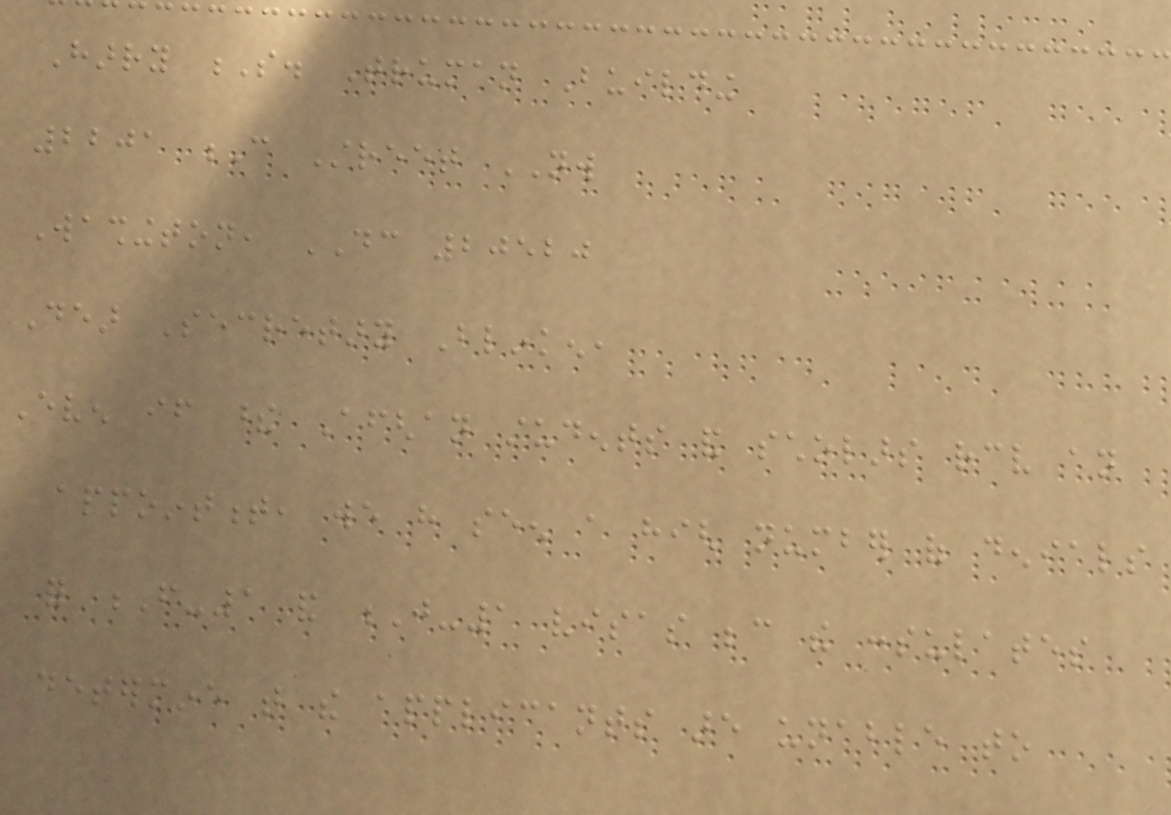Harry S. Truman Building
2201 C Street NW
Washington, DC 20520
Dear Secretary Blinken,
Even if these Afghan students and scholars receive an
appointment, we have seen a high number of denials
for F-1 and J-1 visas because the consulates
determine that the applicants are unable to
